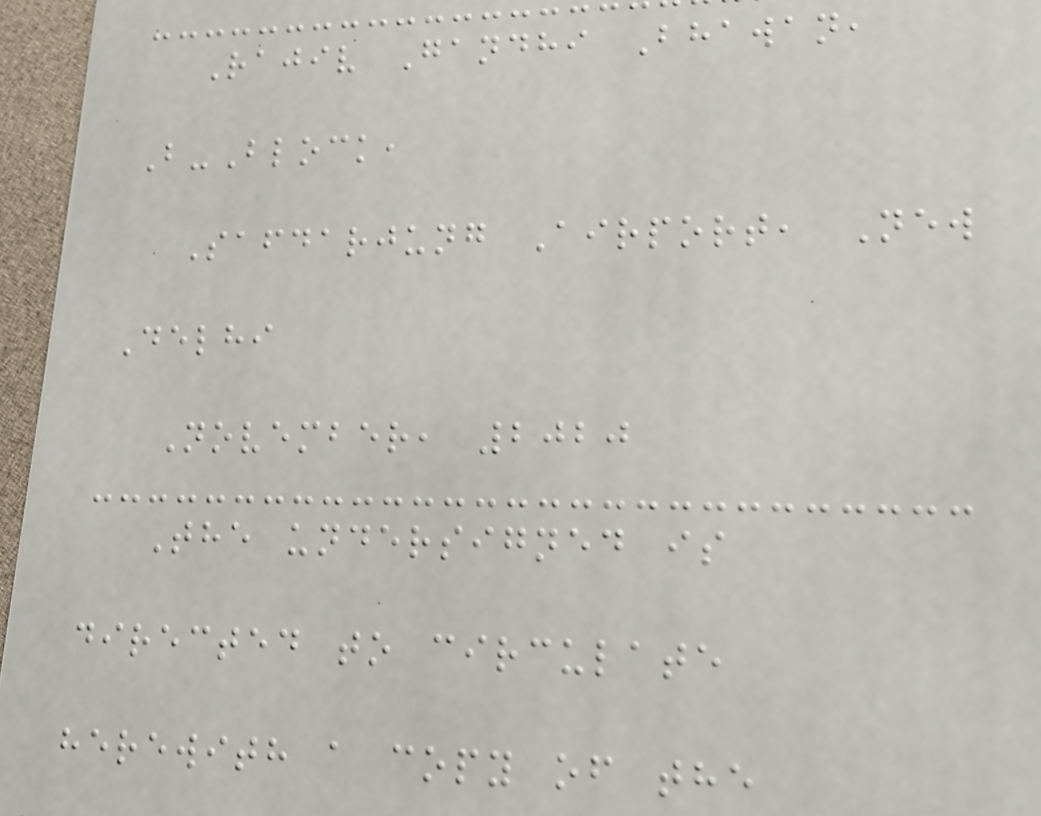Rajiv Gandhi Bhawan,
B-Block,
Safdarjung Airport, New
Delhi
November, 2020
The undersigned is
directed to circulate
herewith a copy of the
